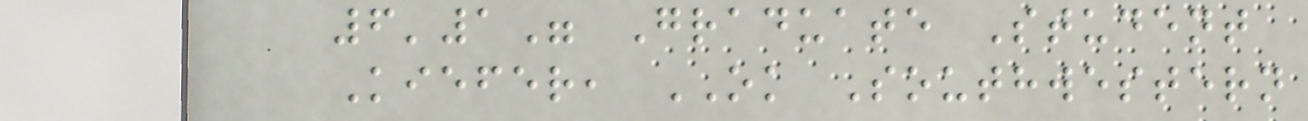6'1" Graduate Student
Kiefer, OK Southwestern
